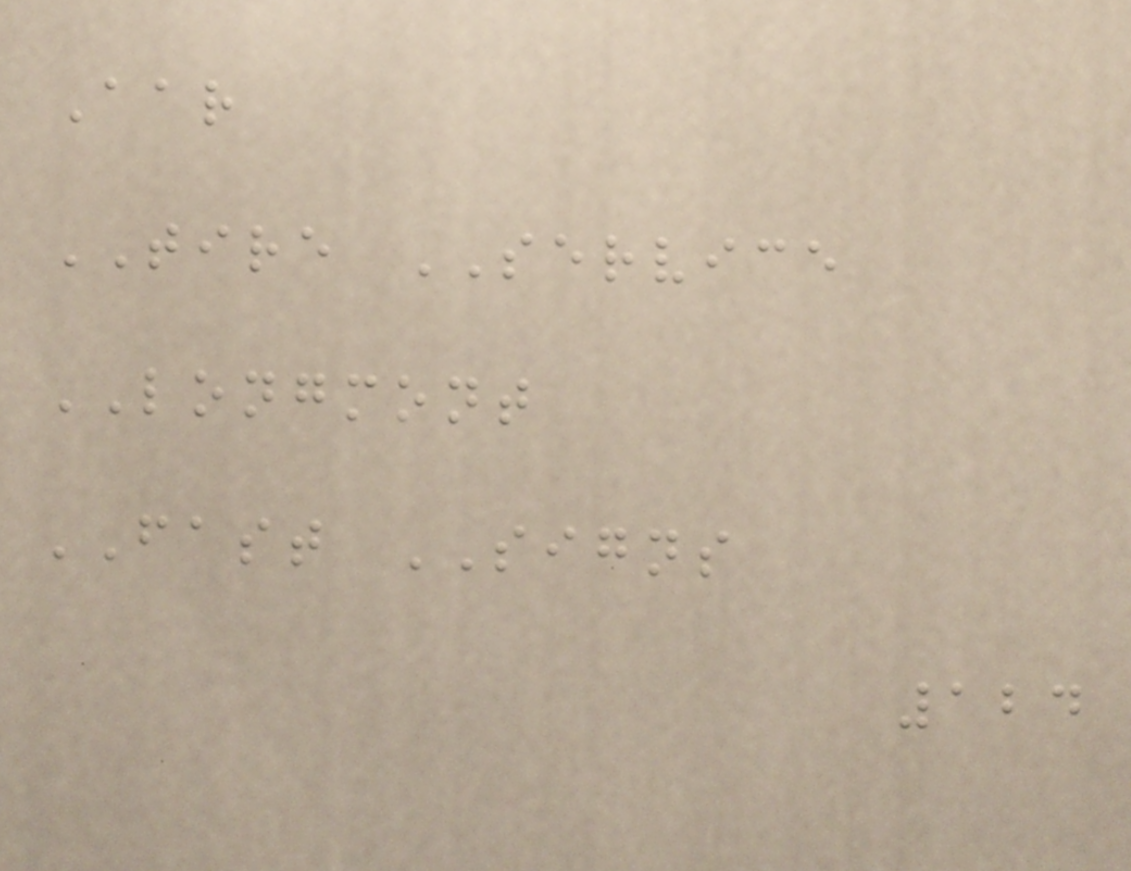Aar
TIRE SERVICE
LONGMONT
FAST SIGNS
124
